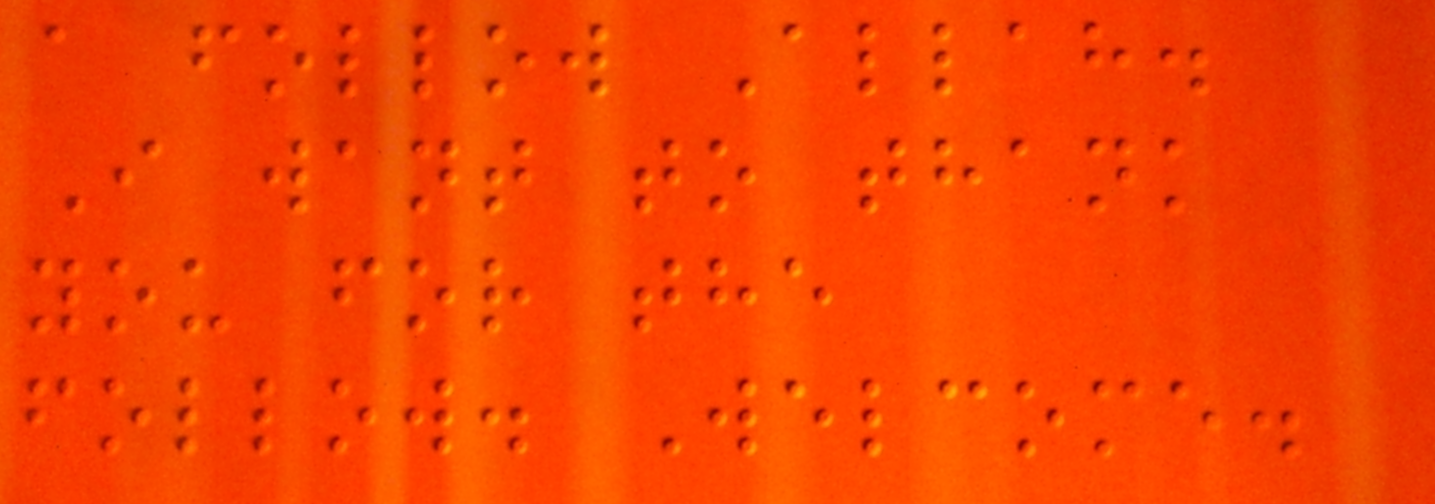a follow Allah.
I want to thank
you for the
follow. Welcome.
